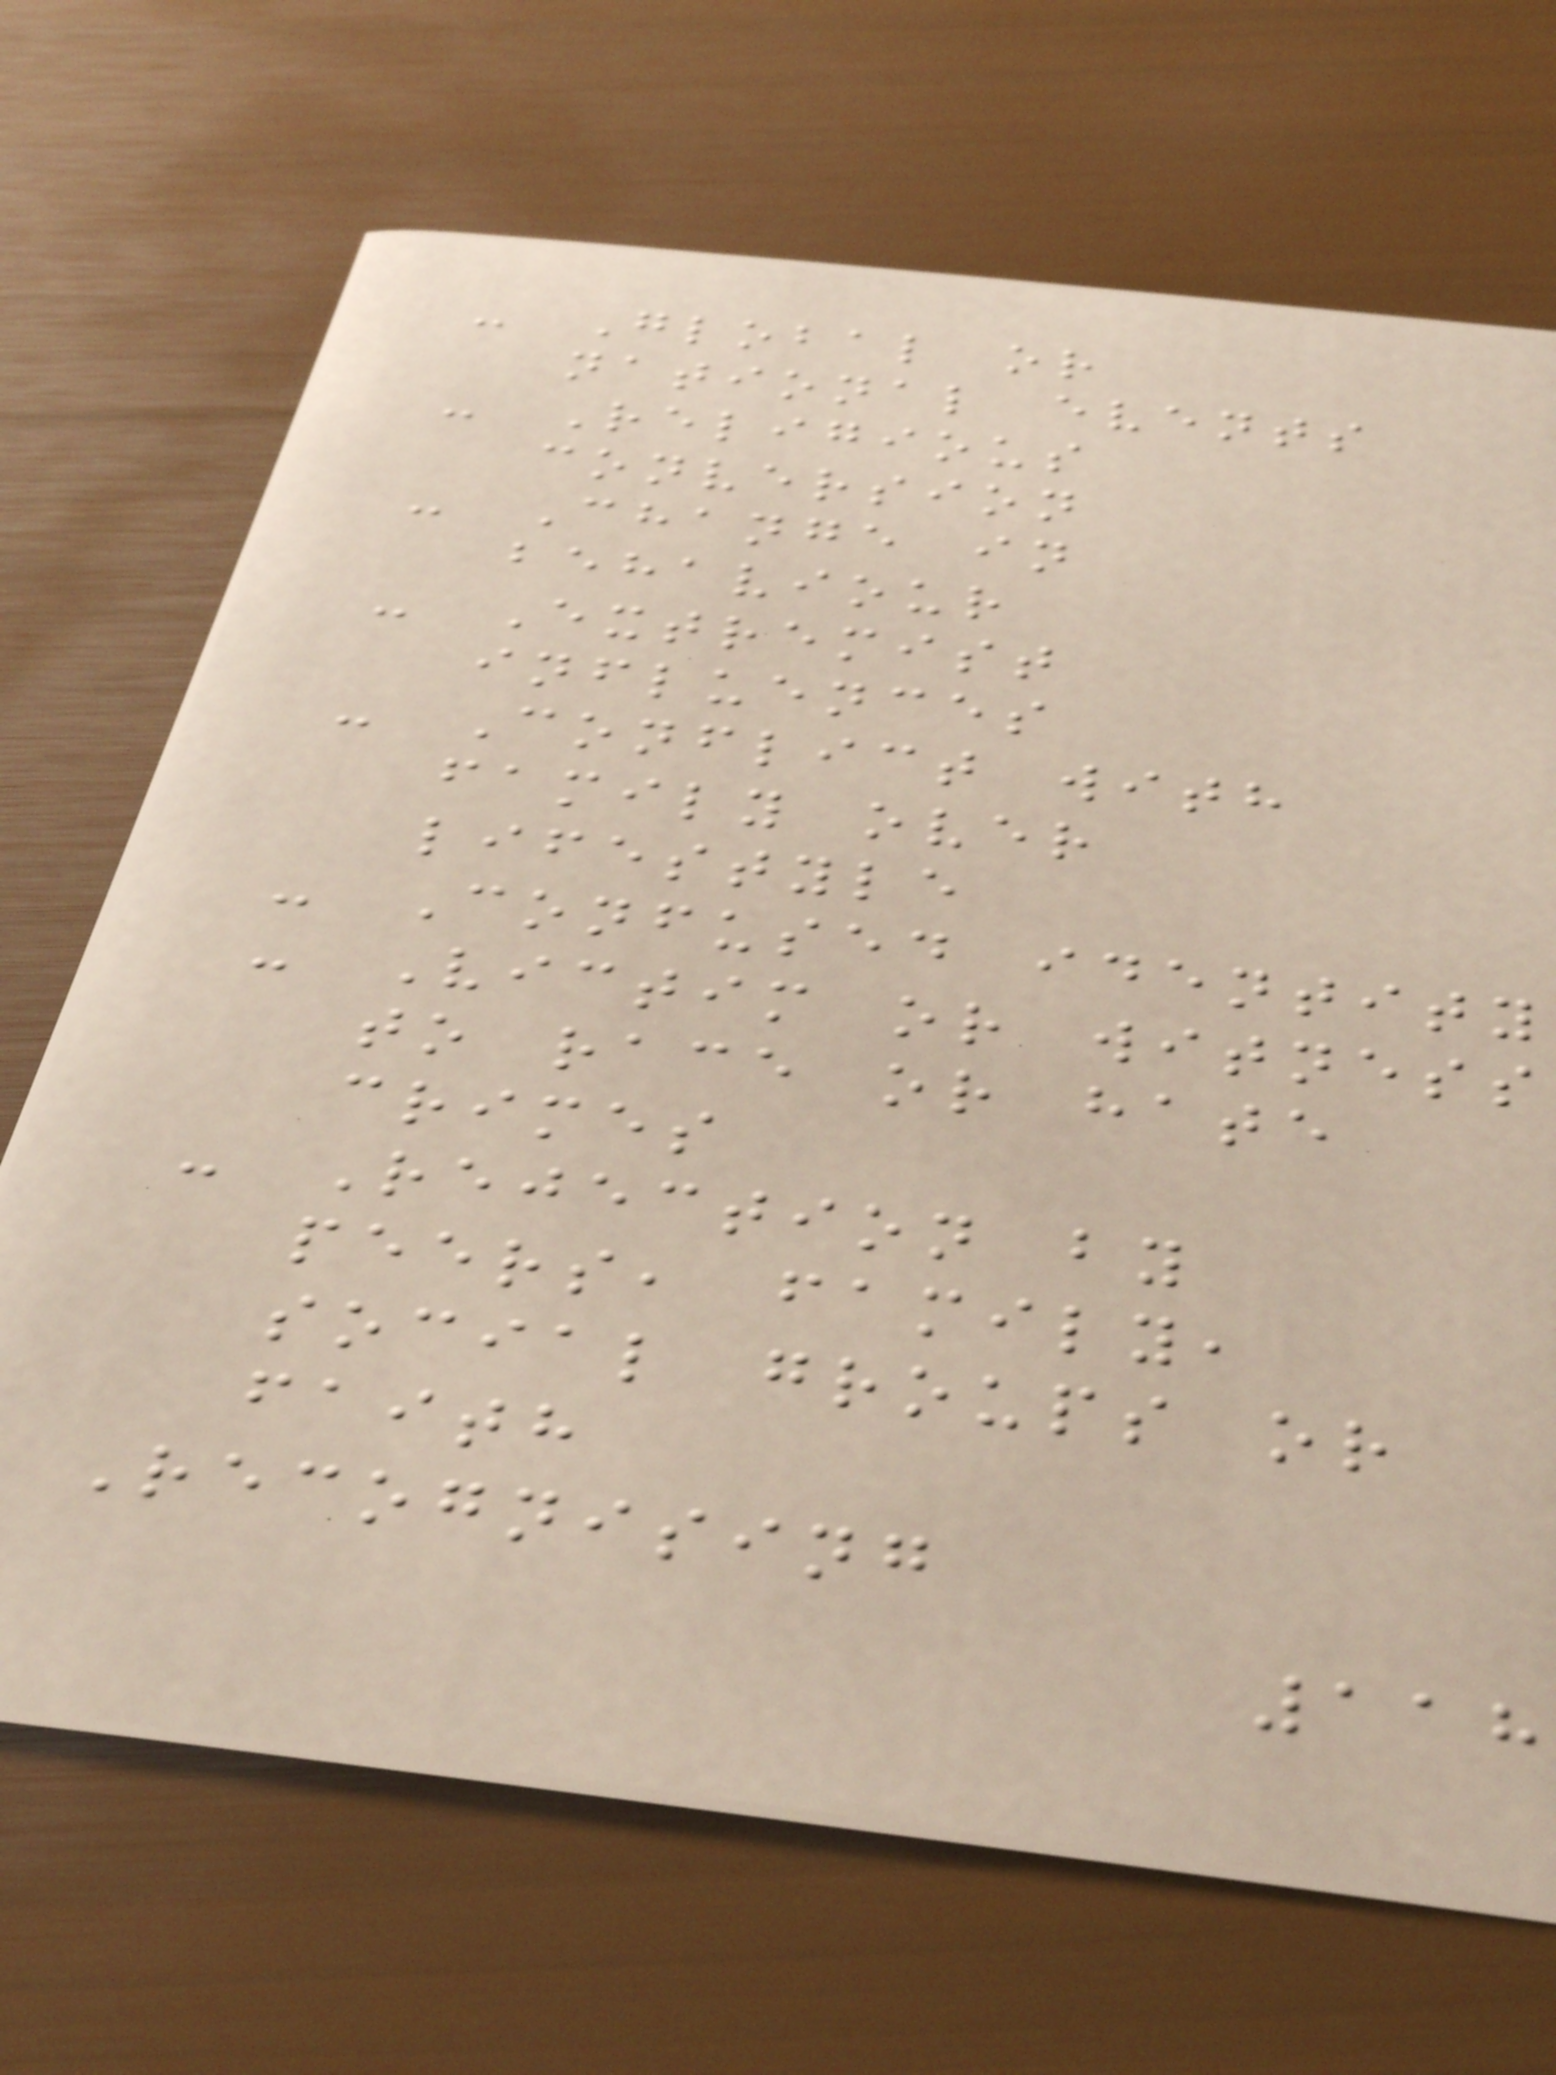- Global or
national events
- Religious
conversion
- Change in
behaviour
- Extremist
influences
- Conflict with
family over
lifestyle
- Confused identity
- Victim or witness
to race or hate
crimes
- Rejection by
peers, family,
social groups or
faith
Recognising
118
